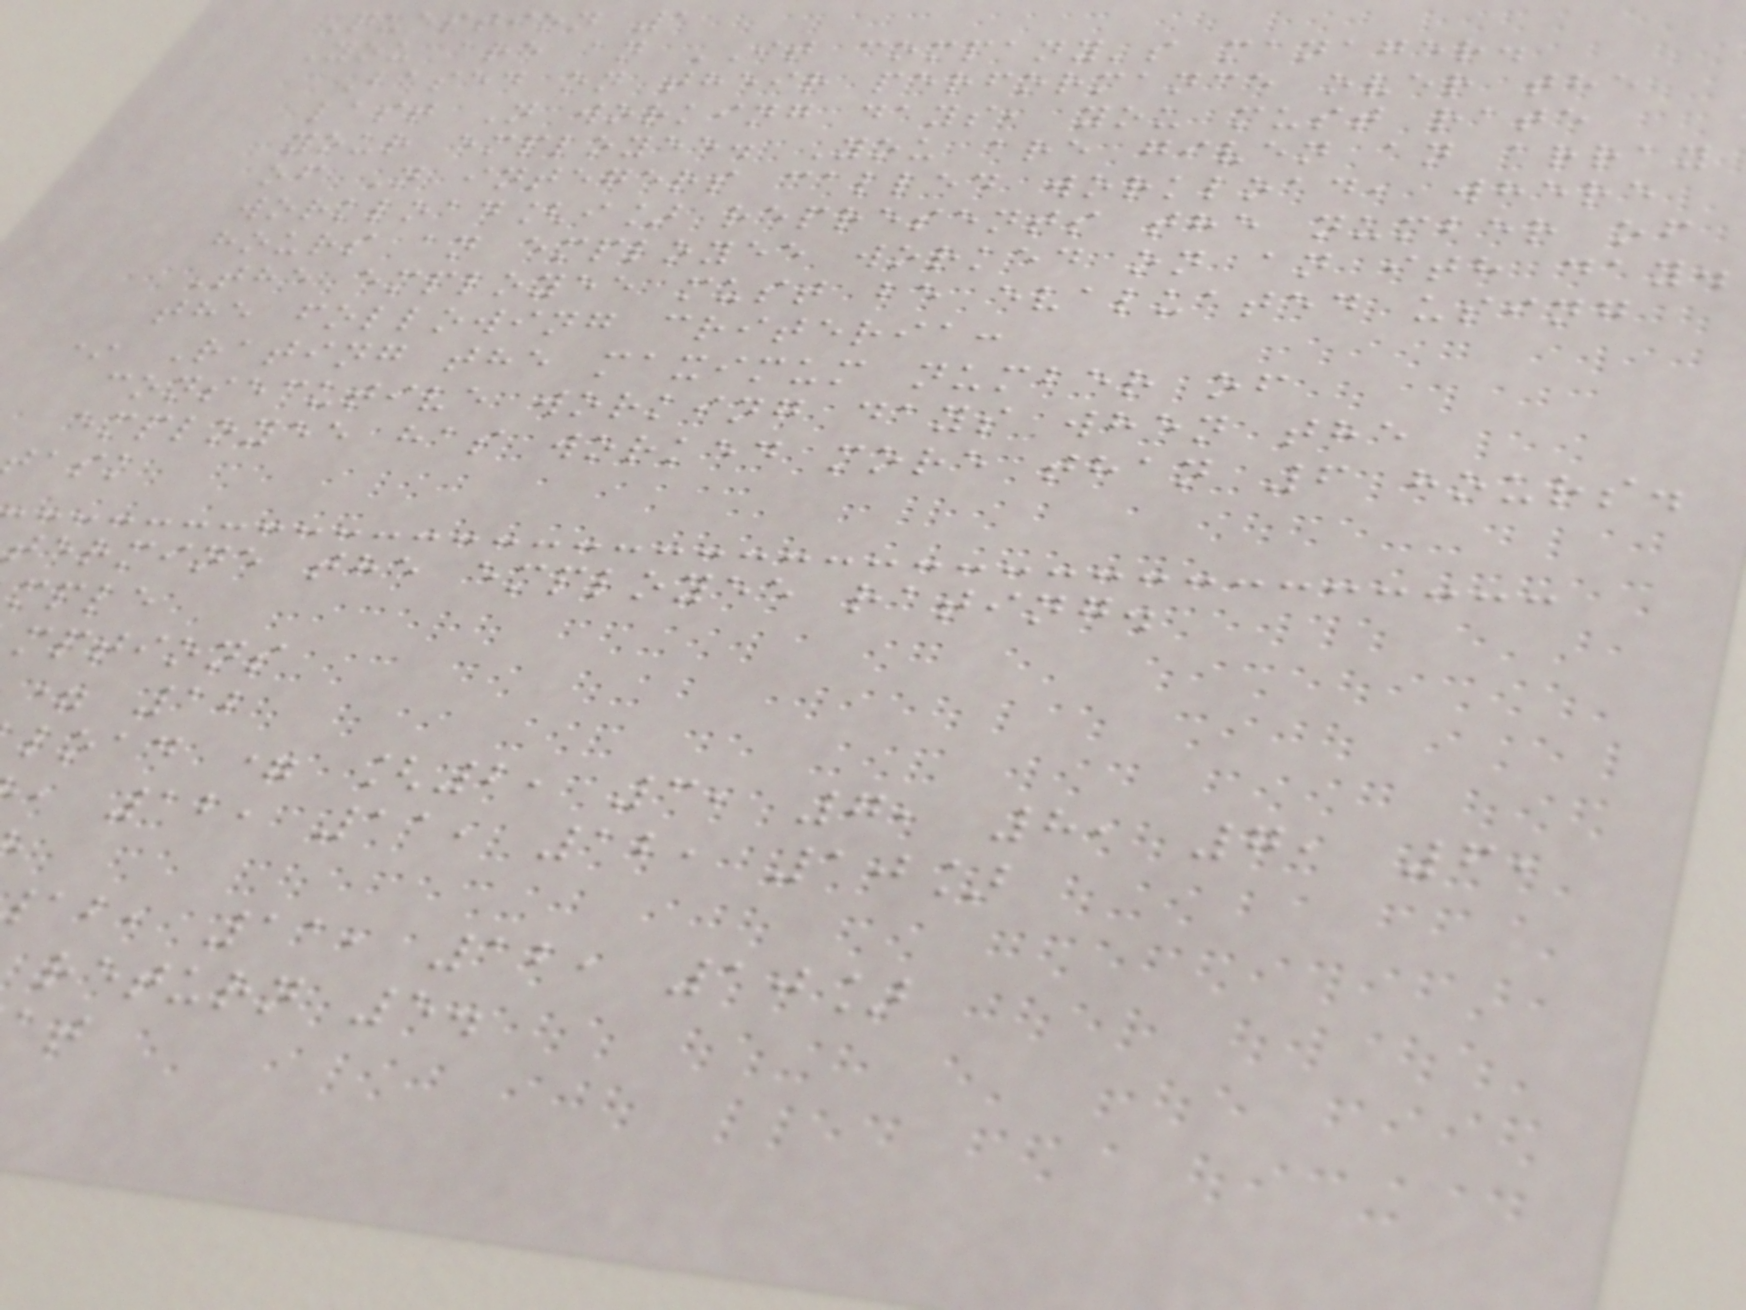Question 1
You are an IT company's manager.
Based on their performance over the
last N working days, you must rate
your employee. You are given an array
of N integers called workload, where
workload[i] represents the number of
hours an employee worked on an ith day.
The employee must be evaluated using
the following criteria:
* Rating the maximum number of
consecutive working days when the
employee has worked more than 6 hours.
termine the employee rating.
mple
mptions
= 12
load = [2, 3, 7, 8, 7, 6,
, 12, 11, 12, 10]
ab, 11, 12, 10]
return 5.
